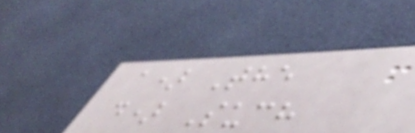a) The
d) Such
